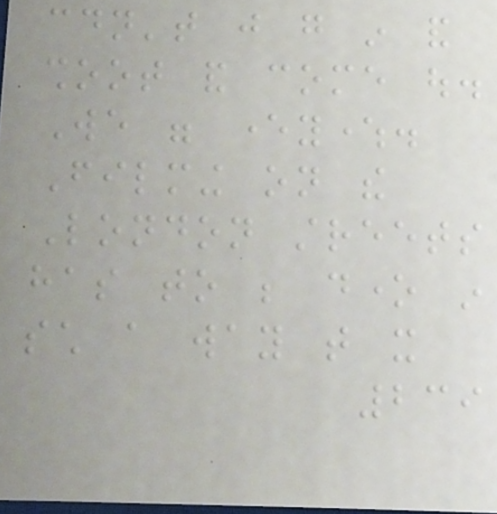couldn't just go in and
shoot and come out.
We were everywhere.
Filming on the
London streets
has to be done in
such a way that it
239
